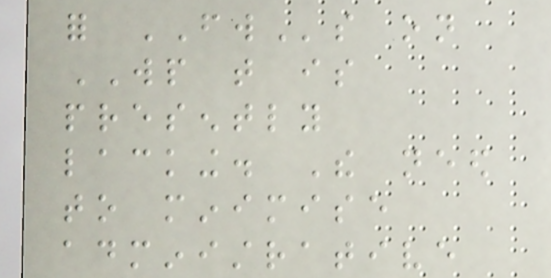for FWs on
WP that is
presently
lacking. The need
to minimise
administrative
